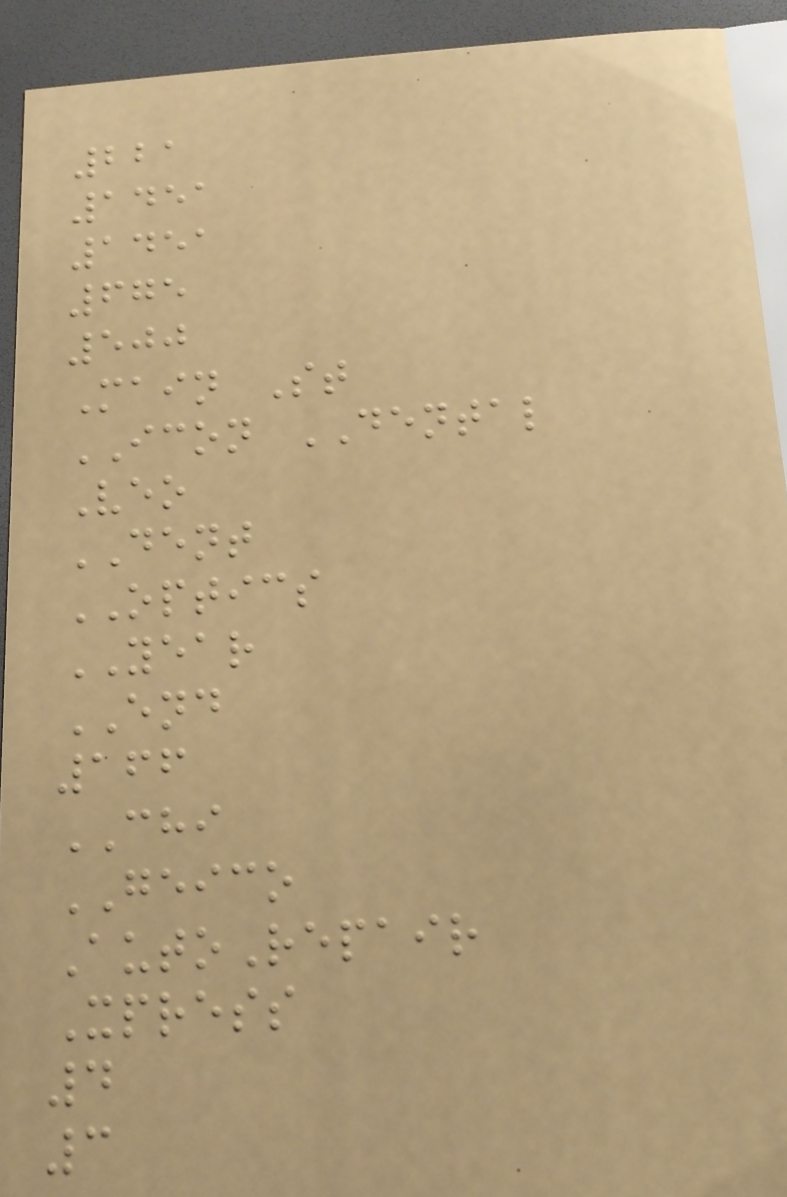221
1451
1451
675
500
Main St
ICON DENTAL
Veo
DENT
OPTICS
YEAR
END
166
CHI
GEICO
AutoRepair
Xpress
4
3
